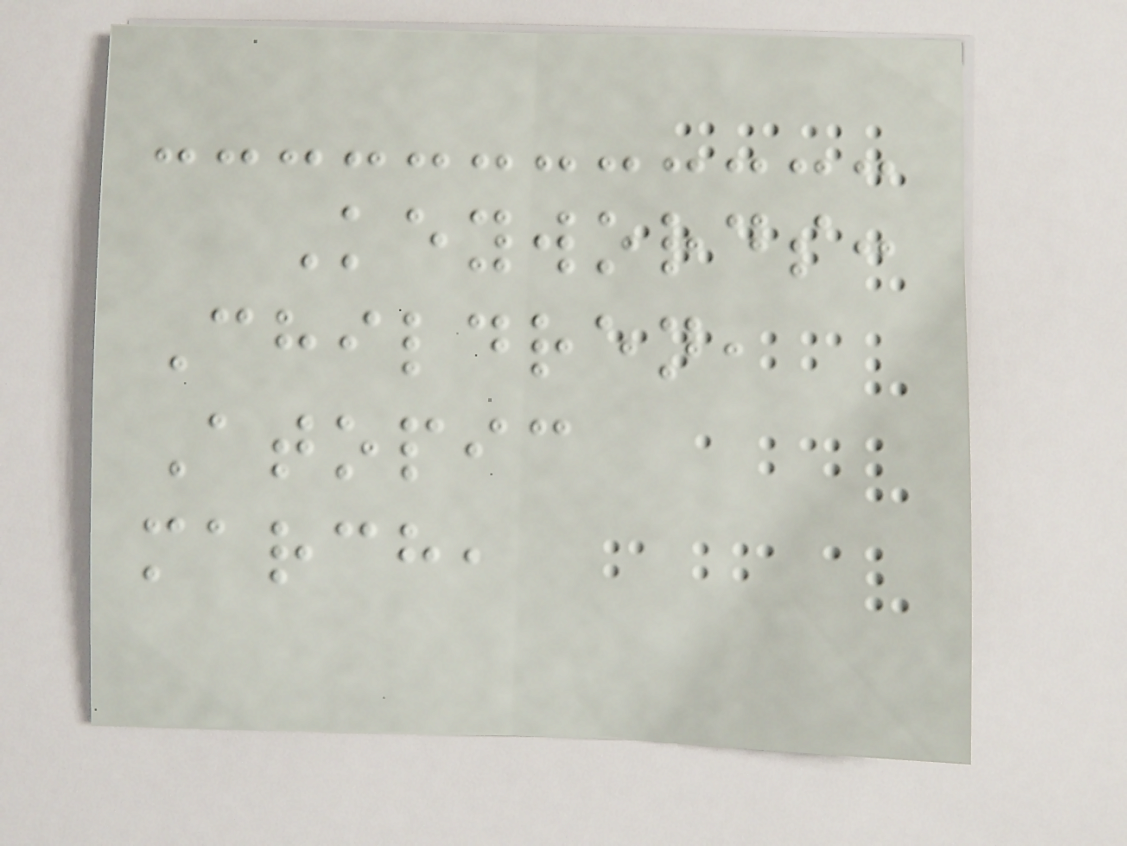Keywords:
Children,
Atopic
march,
